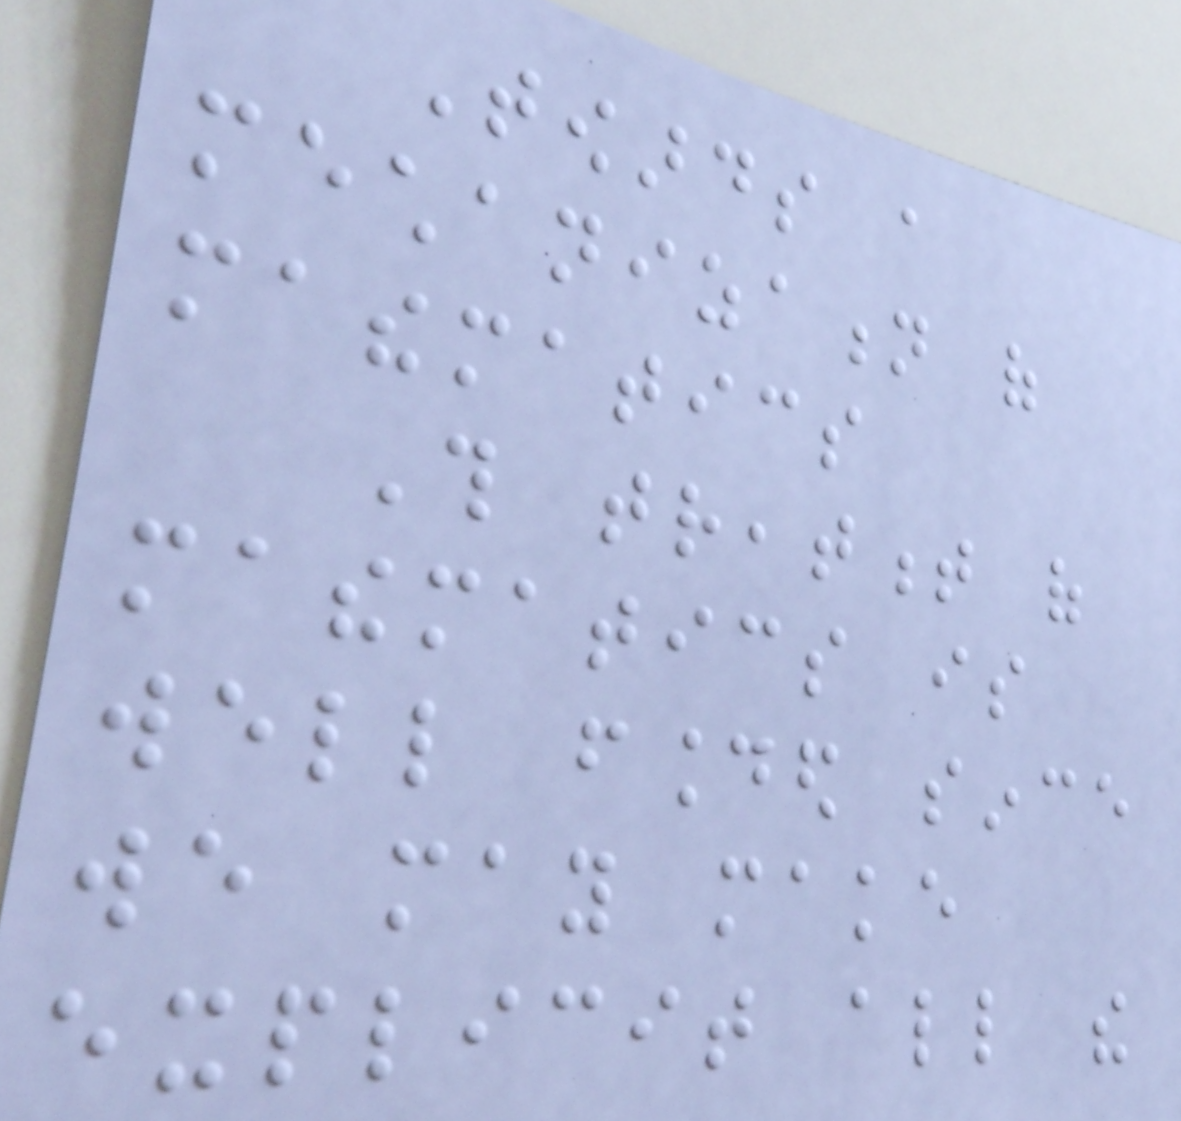Towards a
mechanization of
mathematics
This treatment of
mathematics is
well founded since
we may make
explicit all the
